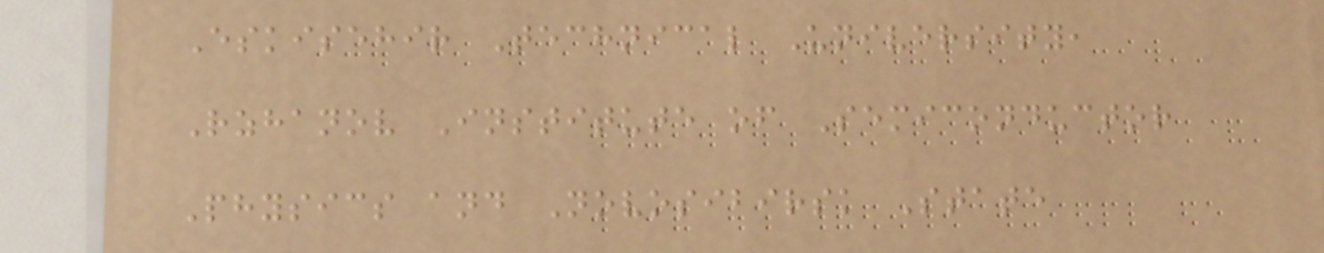Eskisehir Technical University,
Rzhanov Institute of Semiconductor
Physics and Novosibirsk State
